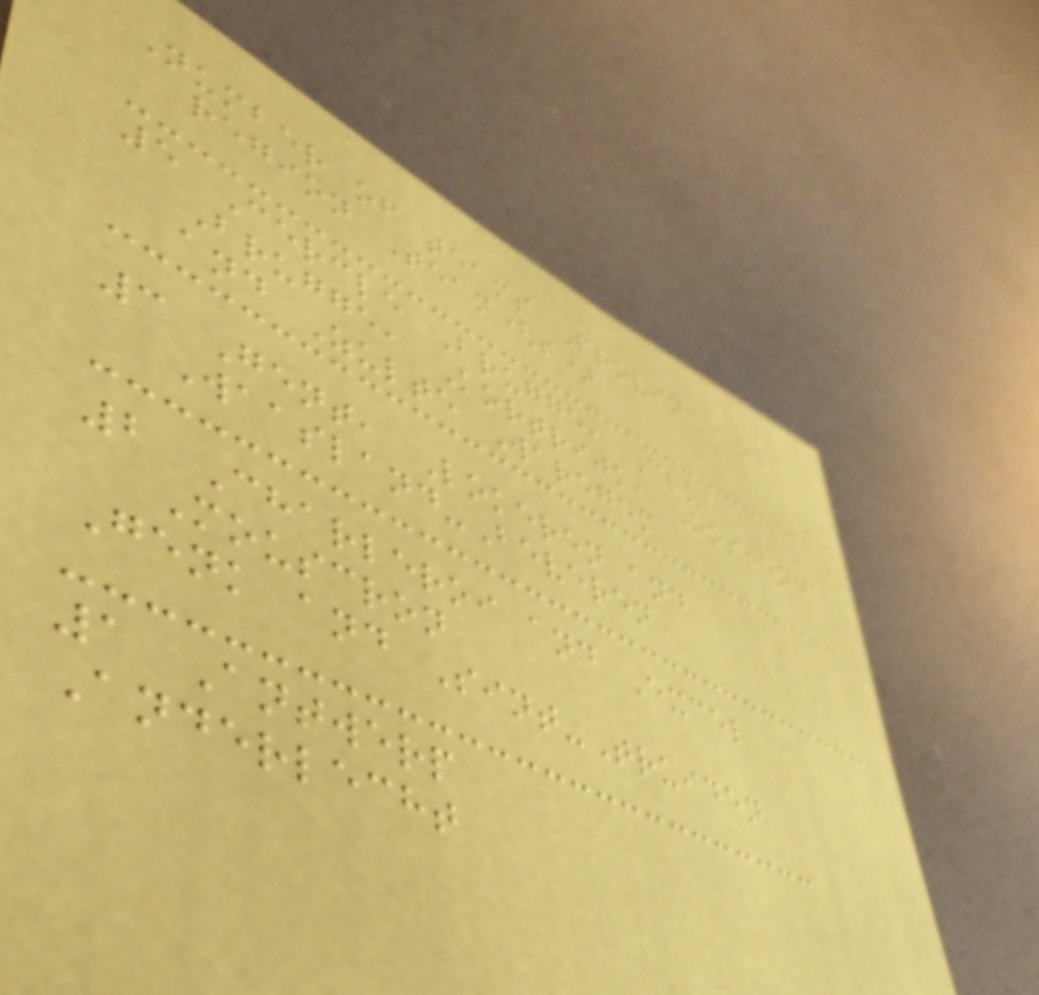Number of teams Province or
region Team(s)
5 Cercle Brugge, Club
Brugge, Kortrijk, Oostende
and Zulte Waregem
3 Gent, Lokeren and
Waasland-Beveren
2 Charleroi and Excel
Mouscron
Genk and Sint-Truiden
1 Antwerp
Anderlecht
